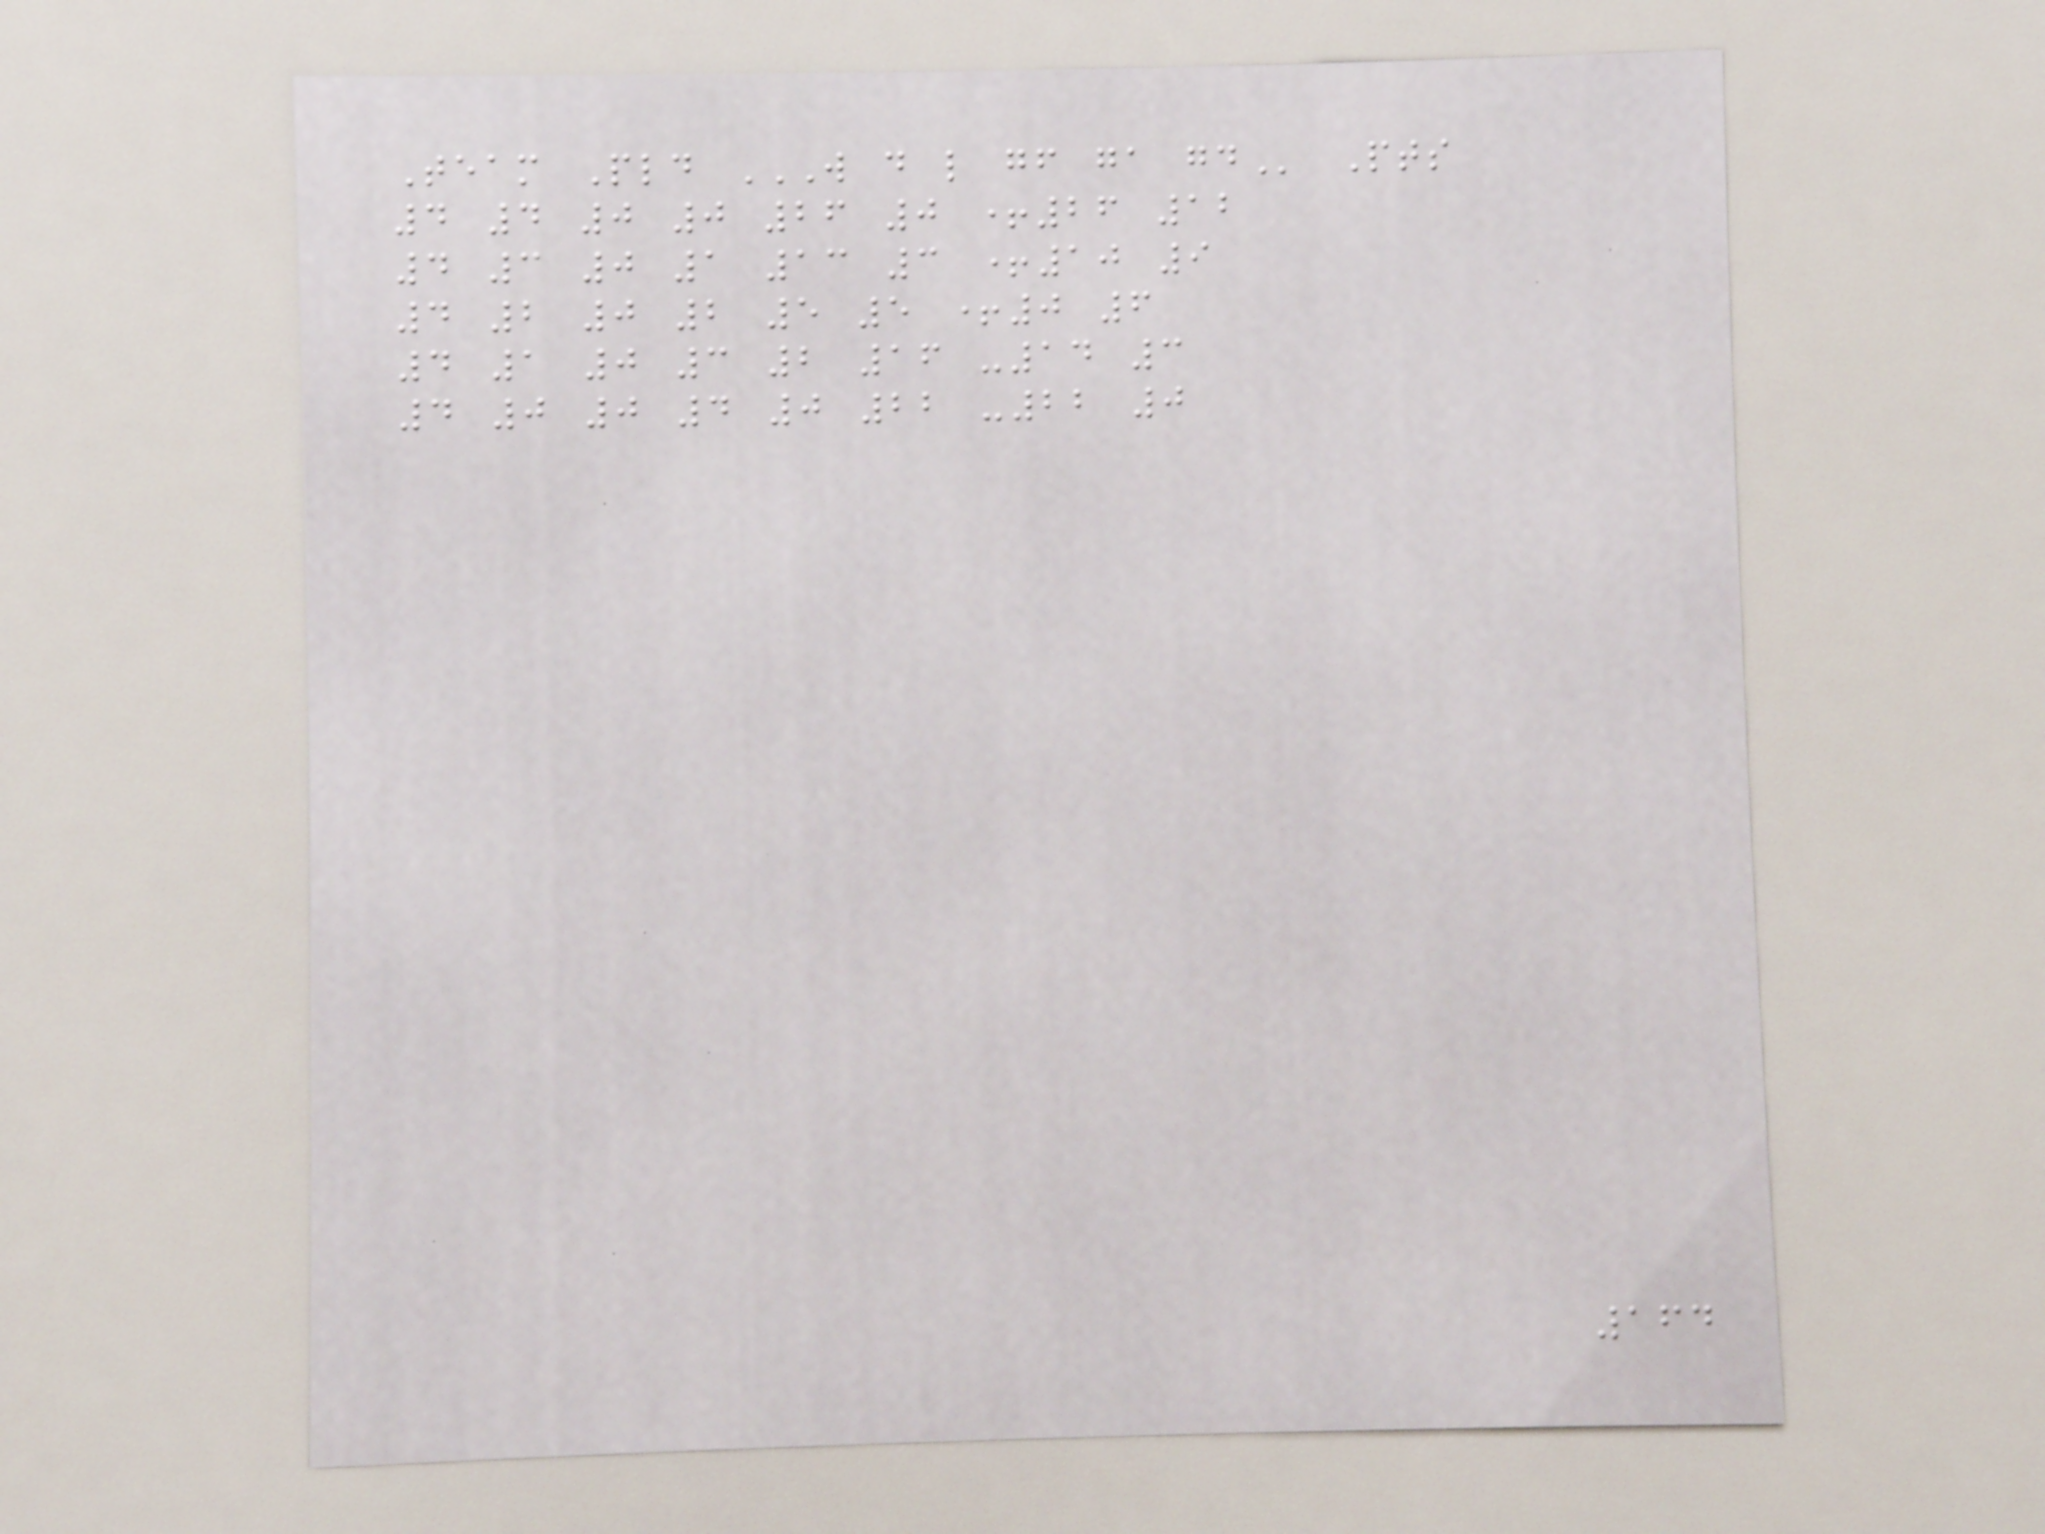Team Pld W D L GF GA GD Pts
4 4 0 0 26 0 +26 12
4 3 0 1 13 3 +10 9
4 2 0 2 5 5 +0 6
4 1 0 3 2 16 -14 3
4 0 0 4 0 22 -22 0
164
